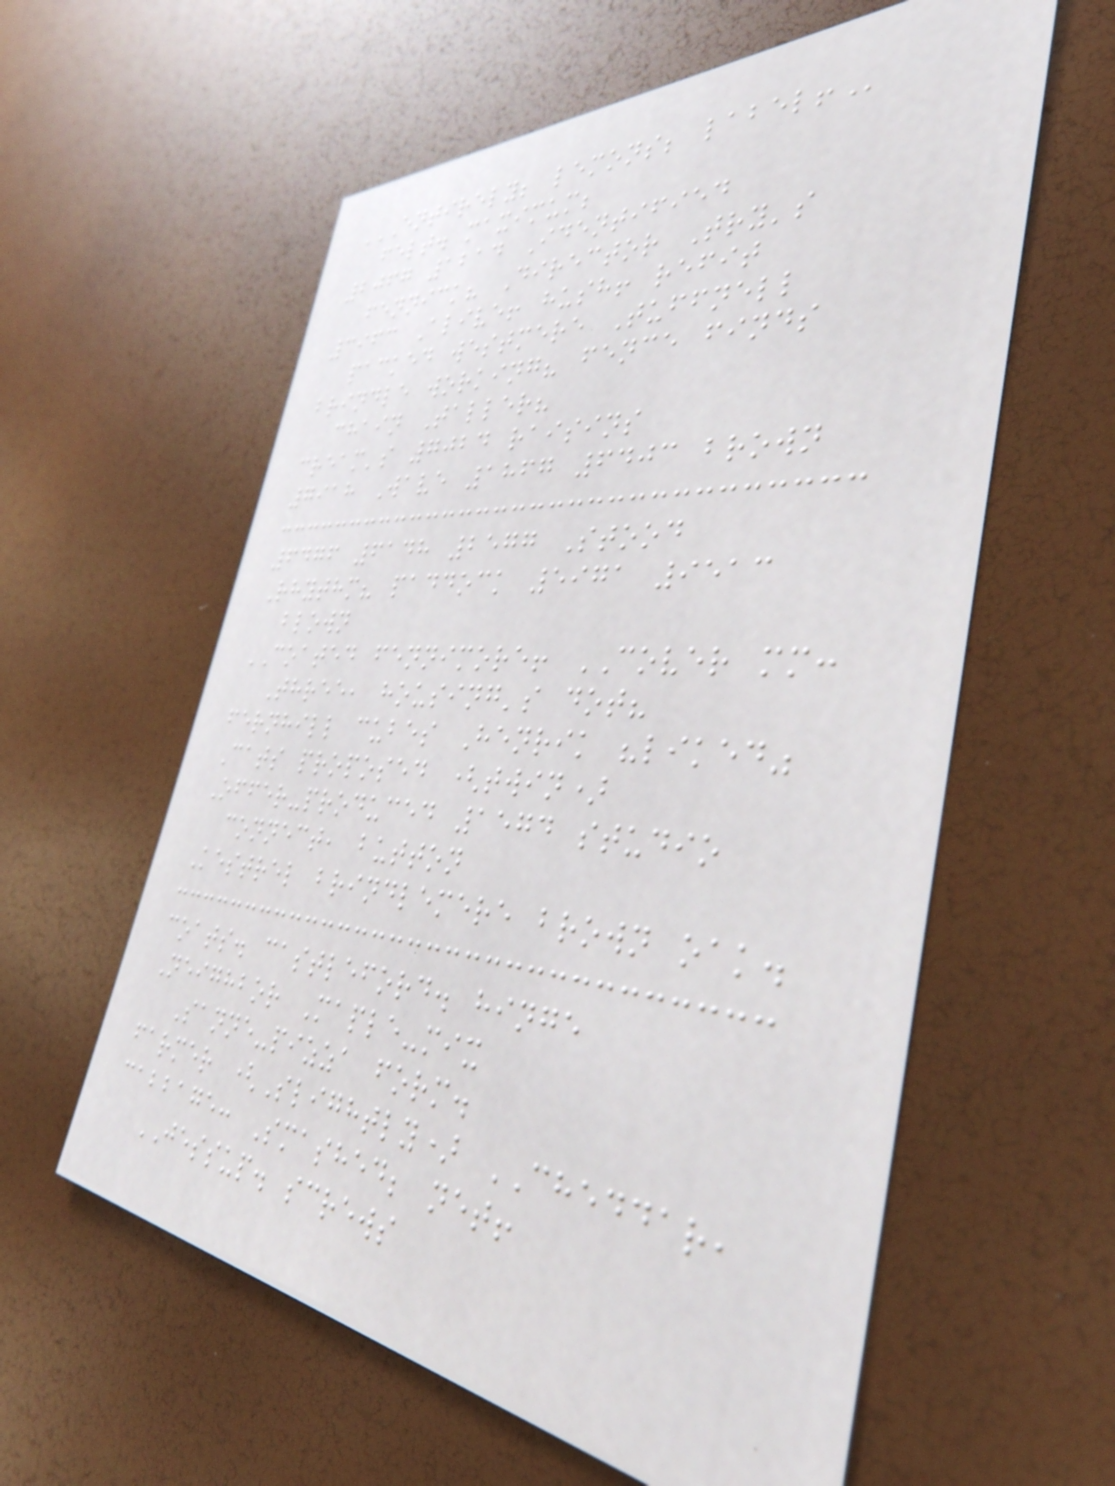ENTIRELY; LEMONS; LABEL!
felt. maximum;
2067 1214 Identified
fennick? Director Try's
3963 Alive! hush! refit
packed westmere Tuffnell
brindle working? fence finds
chain Taller?
cream's 7024 raisins
7918 Wave 1867 6403 brown
6476 6148 2577 Stood
Rhythm? paddock 5971 9513
blown
COATED fennimore! COVER mm:
Three, housing's dot?
fernhill cubes Henrik "liked"
Cats proposed (twin)
Offer-produced 1574 studio
connect, button
Kestrel brindlemere brown oak.
coats. castleford. hinge
Neighbor Maple-mix
Sanne-pizza form.
farmer (Slightly) CHEDDAR,
cabbage: Smashed; net!
JESSUP. screws
